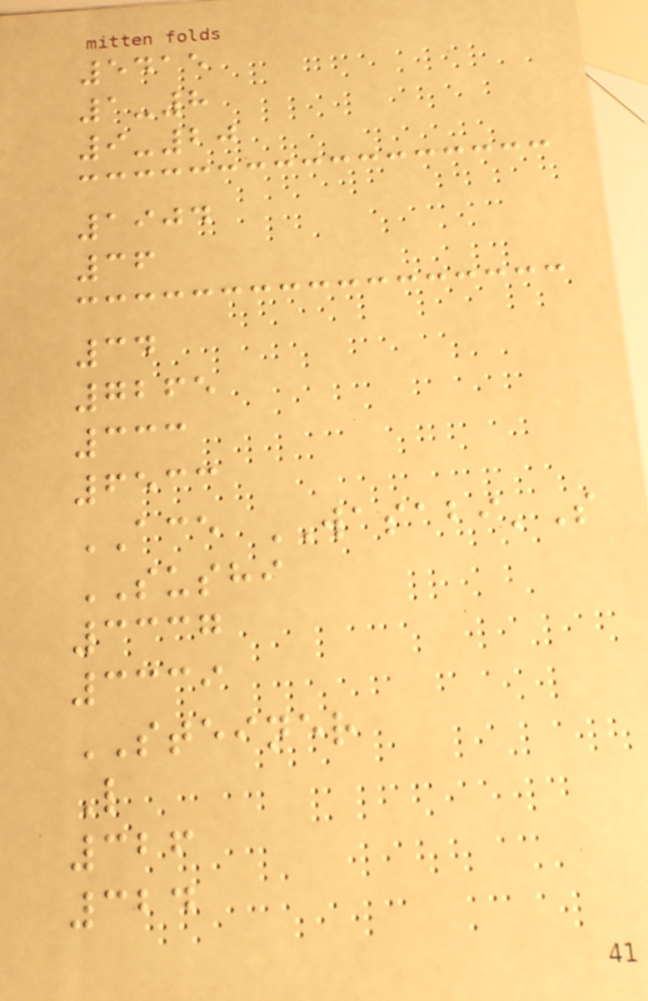5415
1-8
9-20
1904
36
34
7265
333
6533
ACE WASABI'S
SUSHI
3337
3339
STEINER
L
326
324
